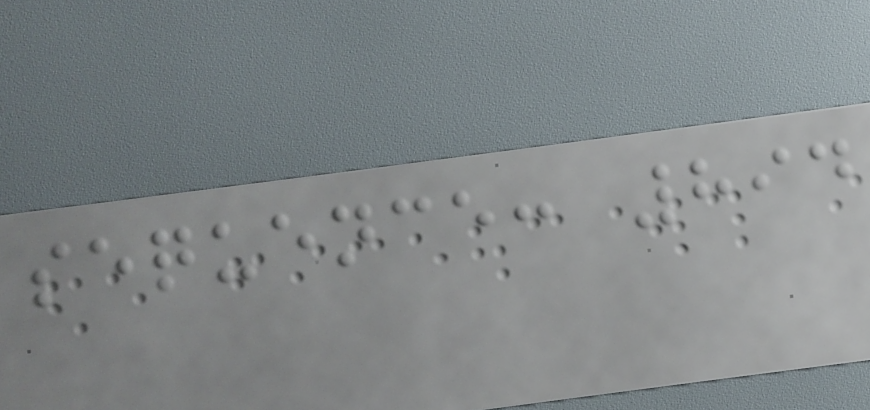sequence: 894
